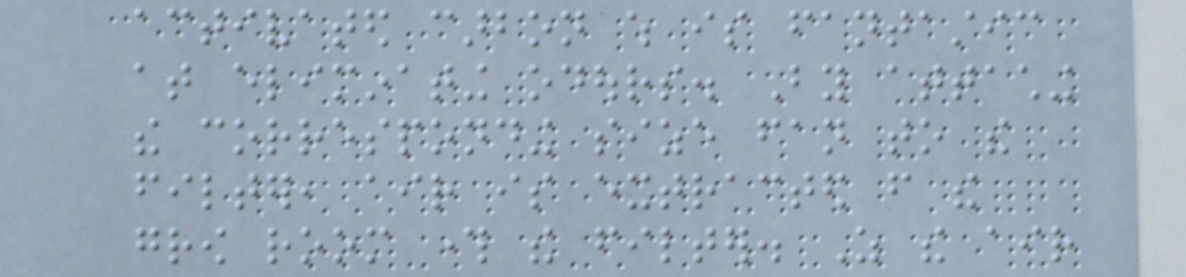activated carbon which is fantastic
at eliminating odours. By attaching
the corresponding size fan to the
filter, air is extracted from the
grow room through the filter. As the air
